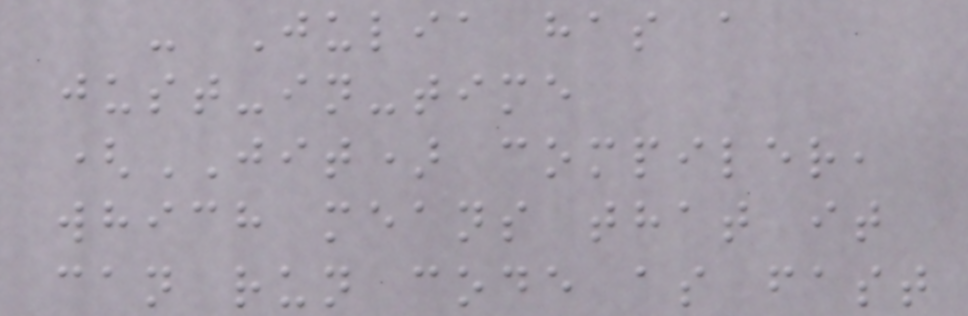- Julia has a
just-in-time
(JIT) compiler,
which means that it
can run code as fast
